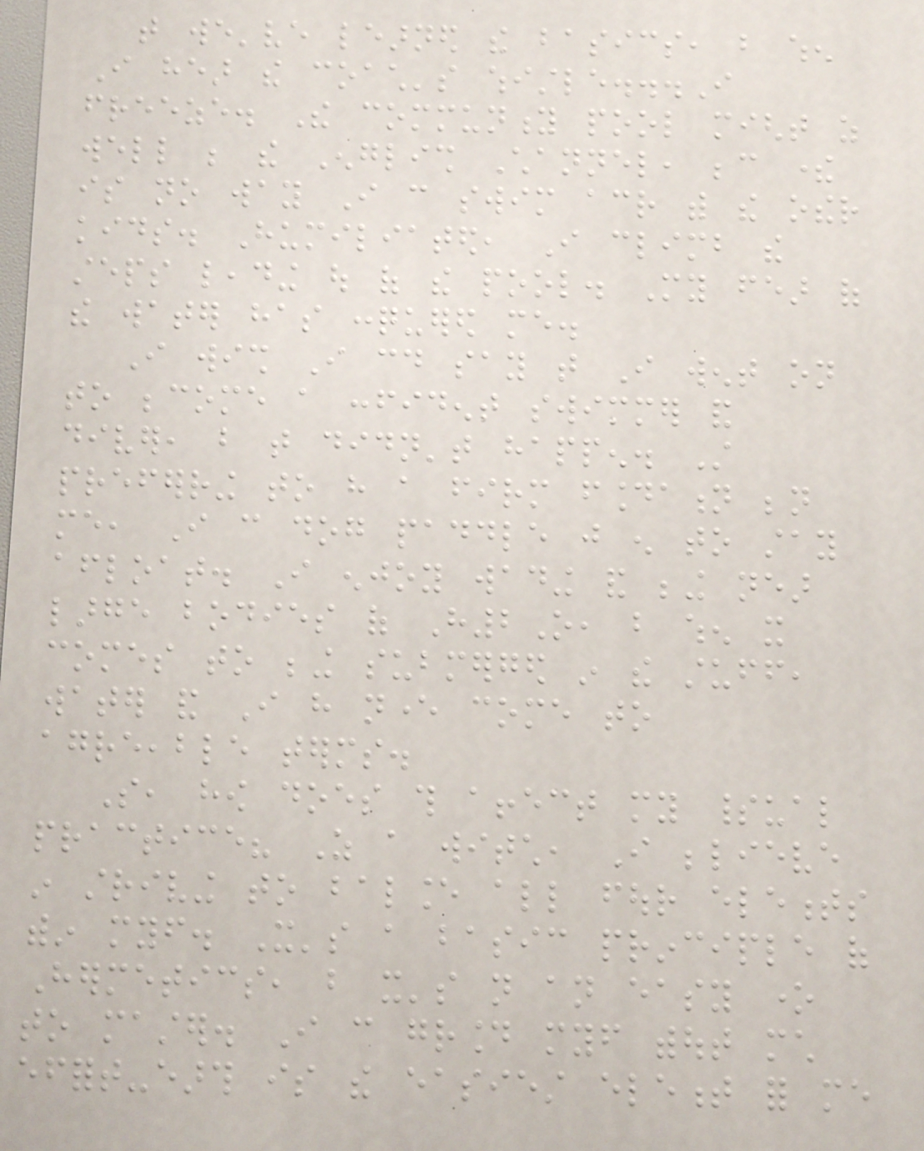that we've learned the basics, but when
I hear the coach's whistle...I
freeze. The community pool might as
well be the English Channel, because there
is no way I can swim across with the other
kids. Humiliated, I climb the
steps leading out of the pool. My fear of
the water has conquered me.
I wish I could say that I went on
to become a confident swimmer and
diver, but that didn't happen. Still
preferring to have a firm foundation beneath
me, I can dog paddle just enough to stay
afloat. I enjoy wading and being near
large bodies of H2O, but when it
comes to being submerged in the stuff,
water and I have never come to
agreeable terms.
So, how does this affect my spiritual
practice? As a witch, I believe
in striving to balance all four elements
within myself. It's a basic principle of
Hermetics, but it's not an easy one
to master. I can ground myself without much
effort-earth is the easiest element for me
